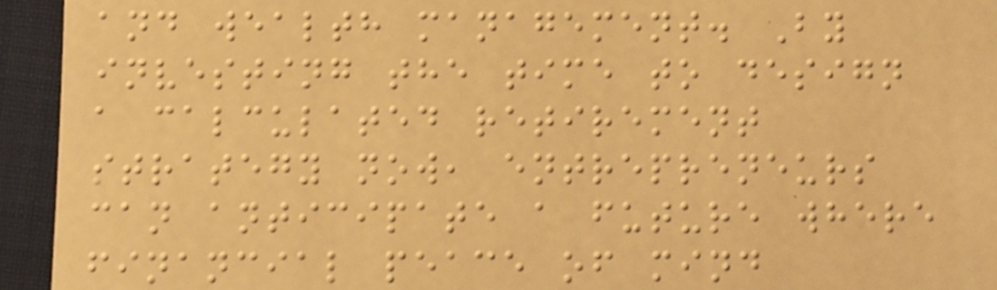and wealth management. By
investing the time to design
a calculated retirement
strategy now, entrepreneurs
can anticipate a future where
financial peace of mind
